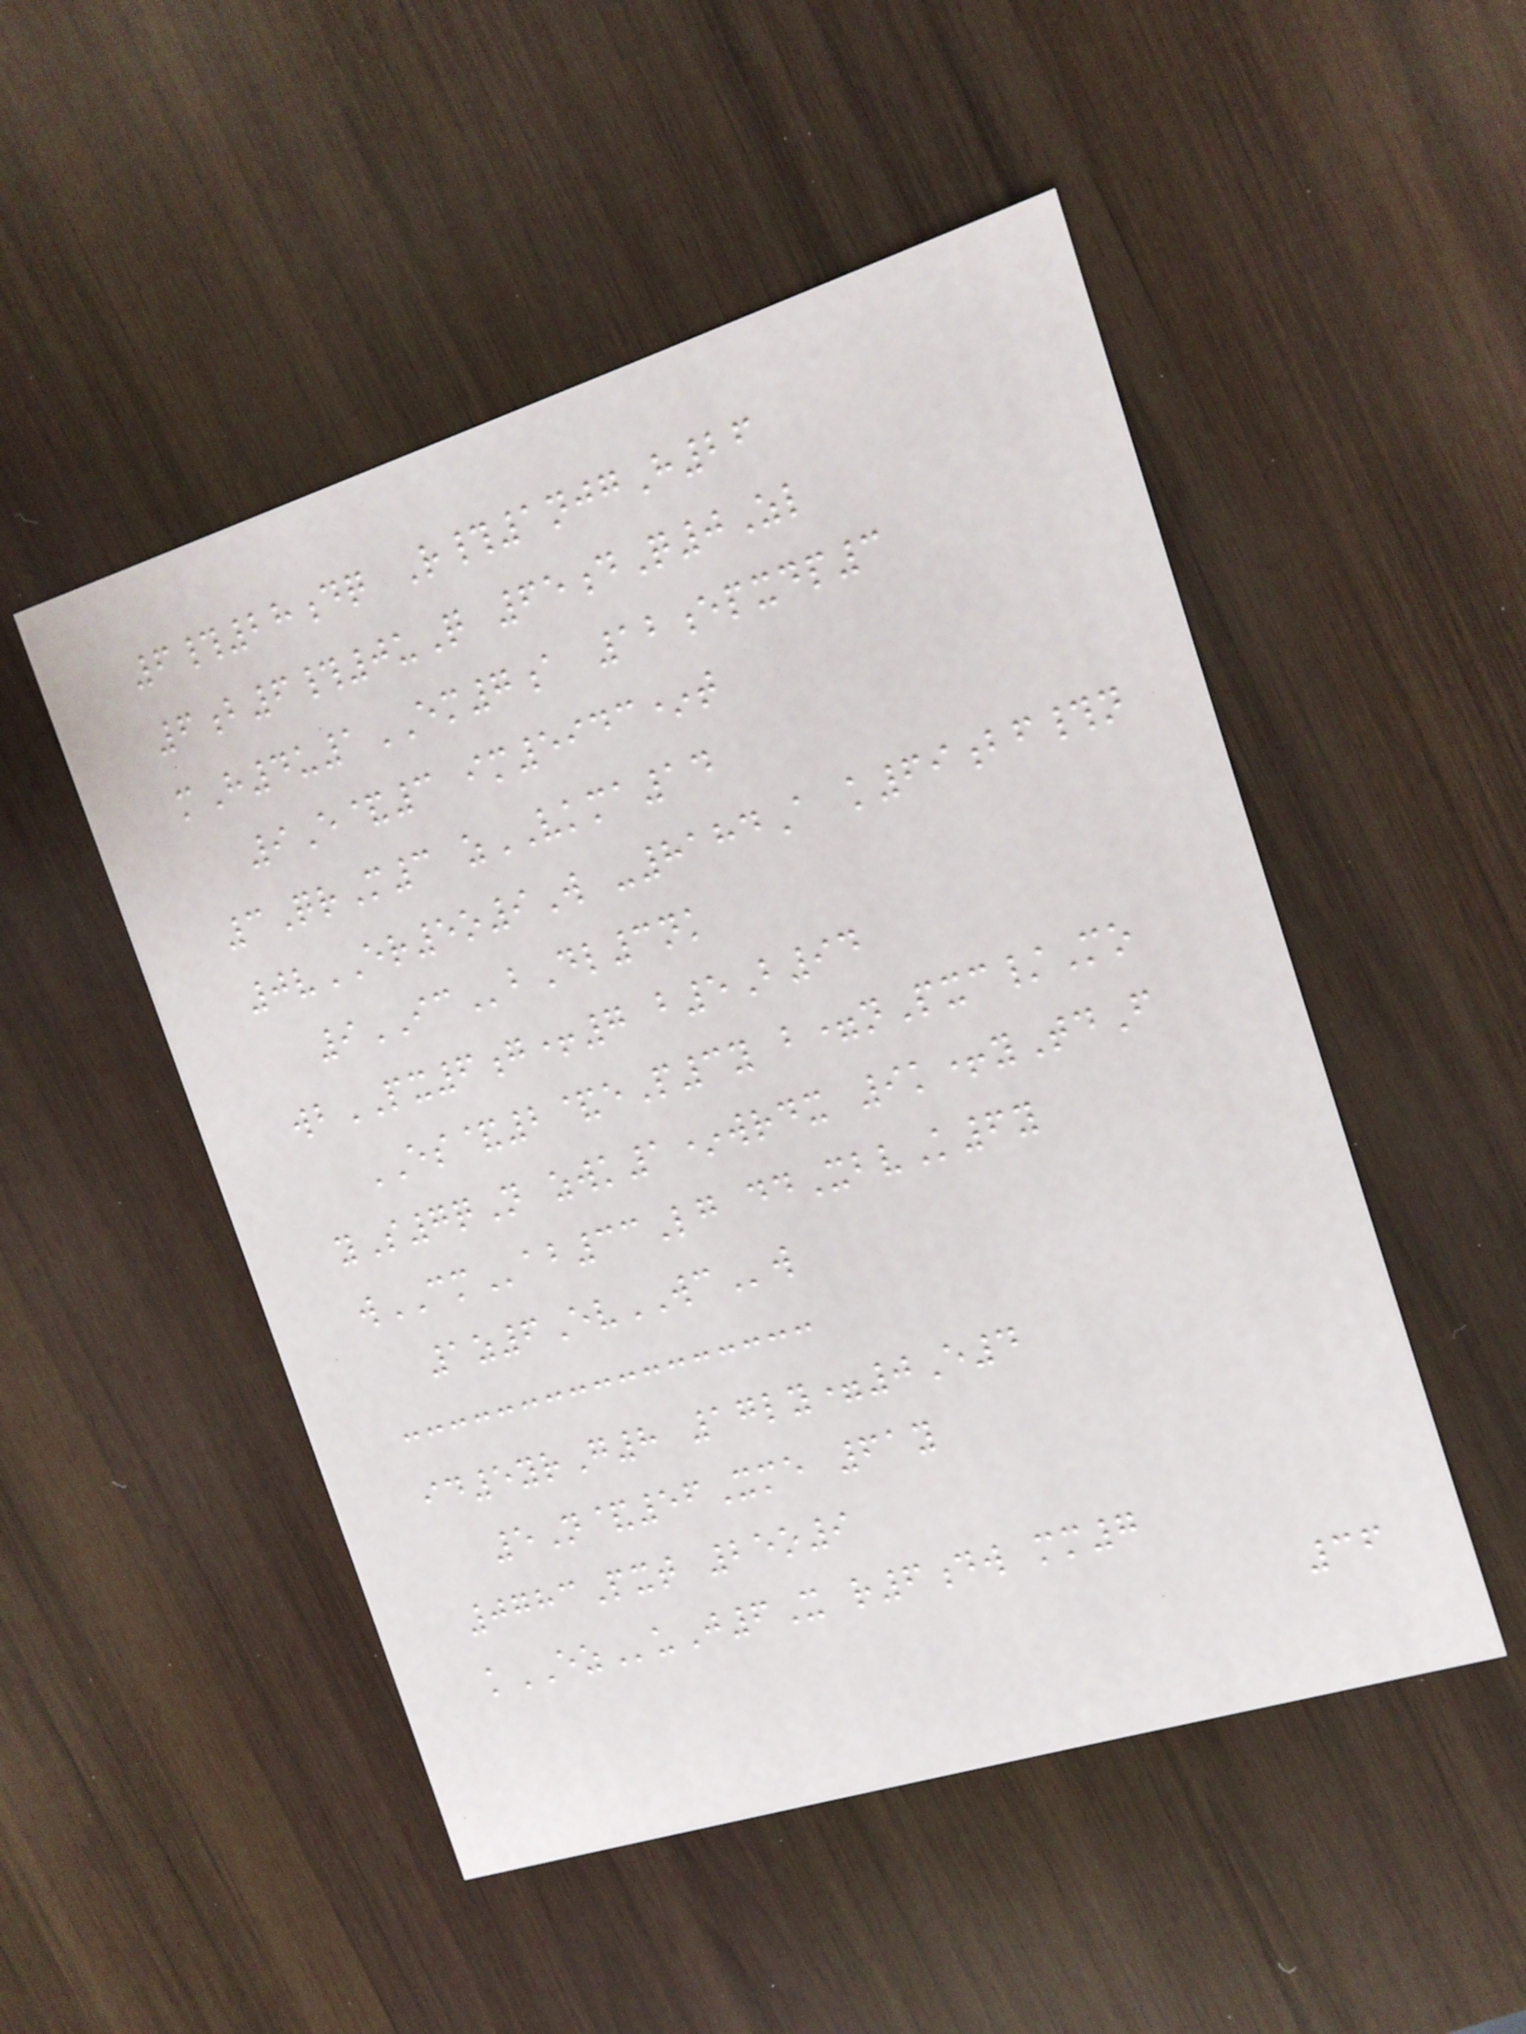6#28dq R#1njgH26
6b6#0uQ 65dQ0Zl
mH4u1EM7a 12epxdp3
9E&3 im5943*t
3QrM3 zVKMA14
0vER5o9W -8184A k69bf#n
9ICbDl3nk
wbPX6g+7 b5B94
ES&2&eP3y b=nPxc/Mo
yS7qN zwk1*wrdx 9k+yTdF
wCMab33Lg ddXbvK6y
1z6EvWCw
id5yrG8 17ly=0E4
5N&56Xme 61y
0783Pxt 25o9
kEZuJ6X r6dw mm7
36
